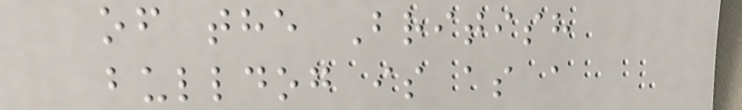of the British
bulldog is as a
